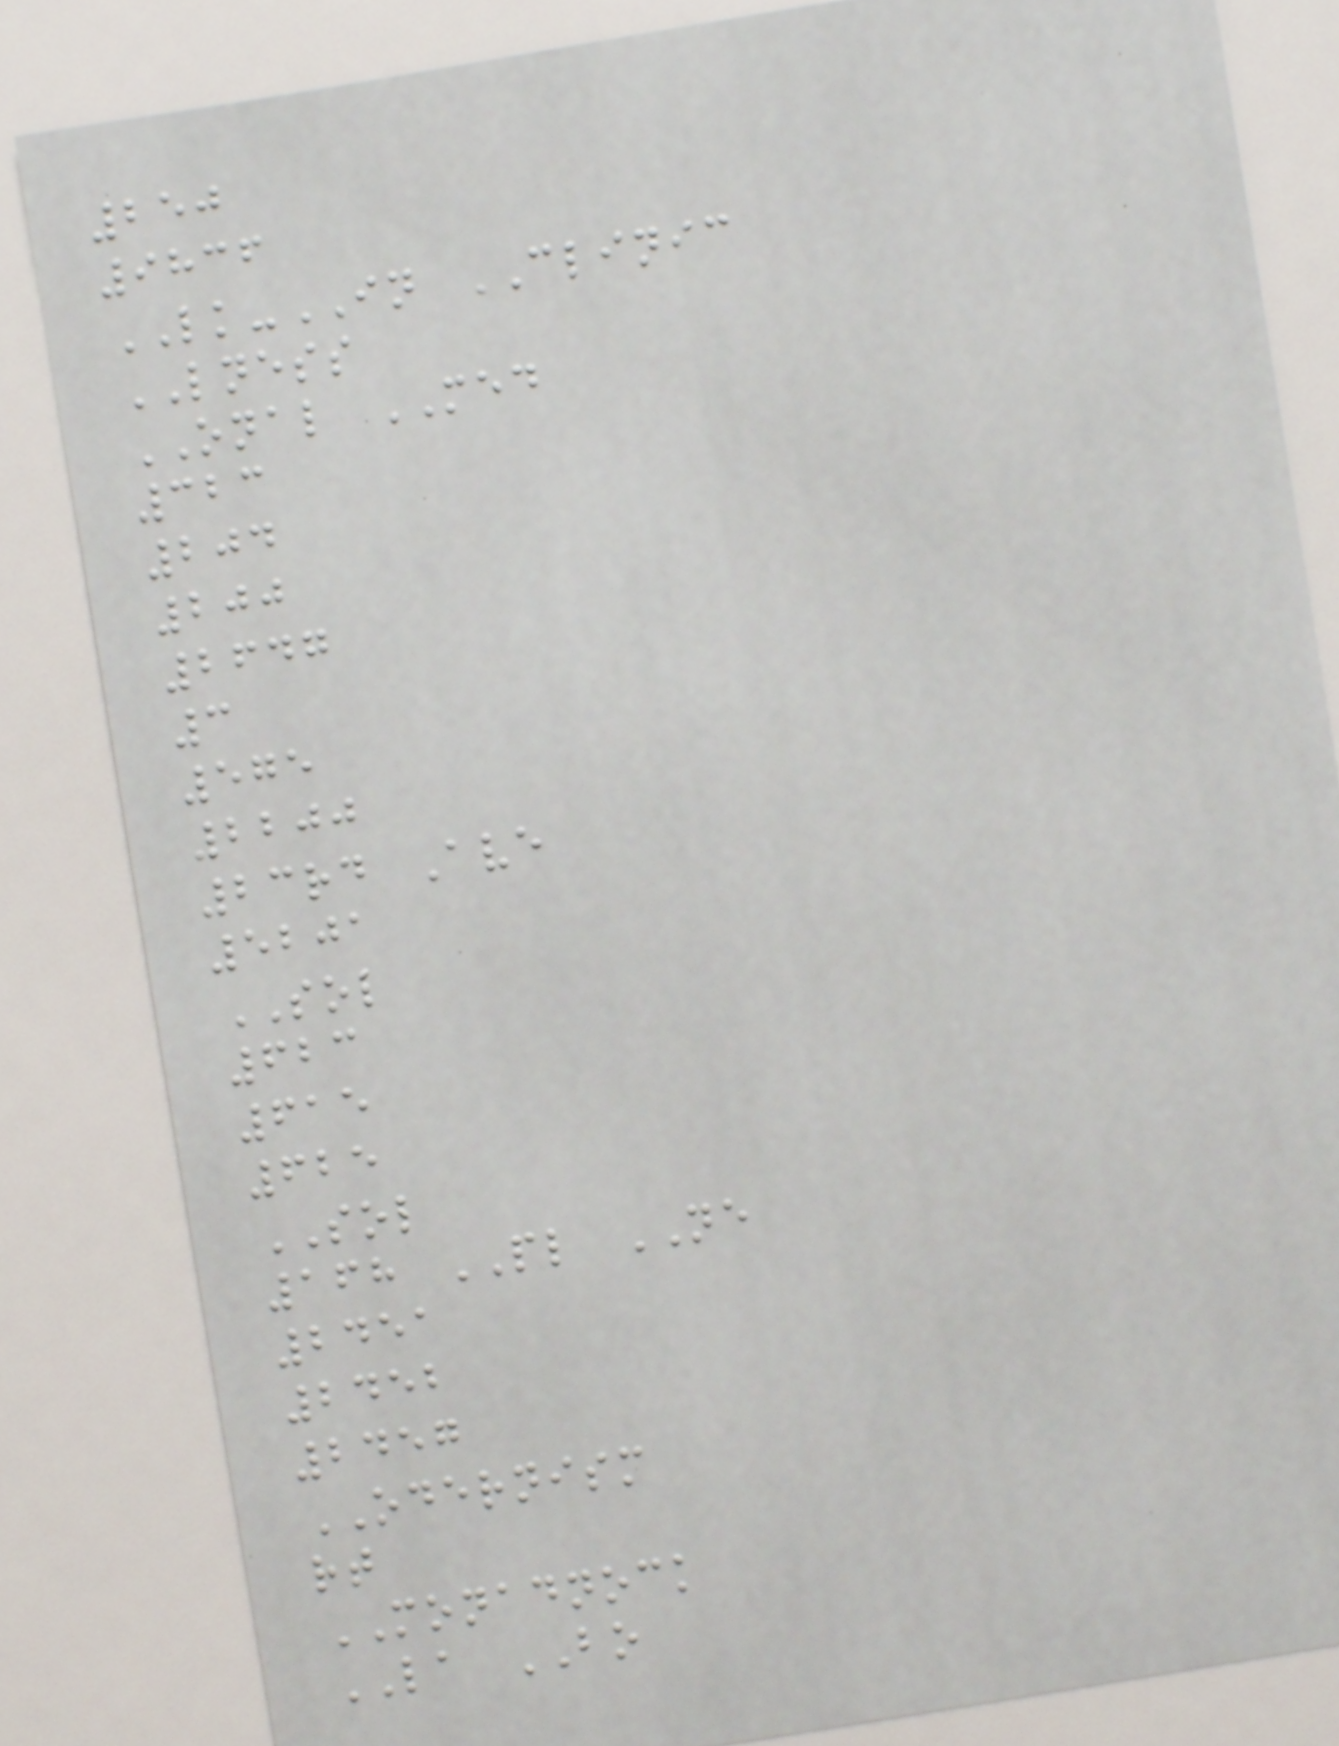250
9836
LK-IN CLINIC
LNESS
ONAL MED
323
204
200
2647
3
575
2200
23rd Ave
5201
SOL
623
615
625
SOL
168 PL NE
2451
2452
2457
ODERNISM
rt
MONADNOCK
LA BO
